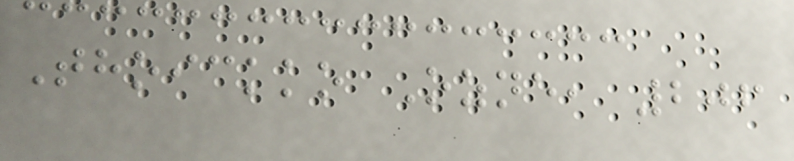Thoickko Ozne, 206
